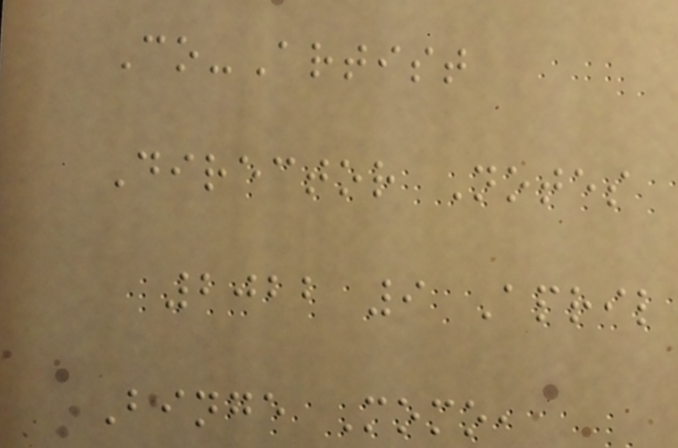Co-Artist
Director Notes
2022 9 April
Binge Momo,
